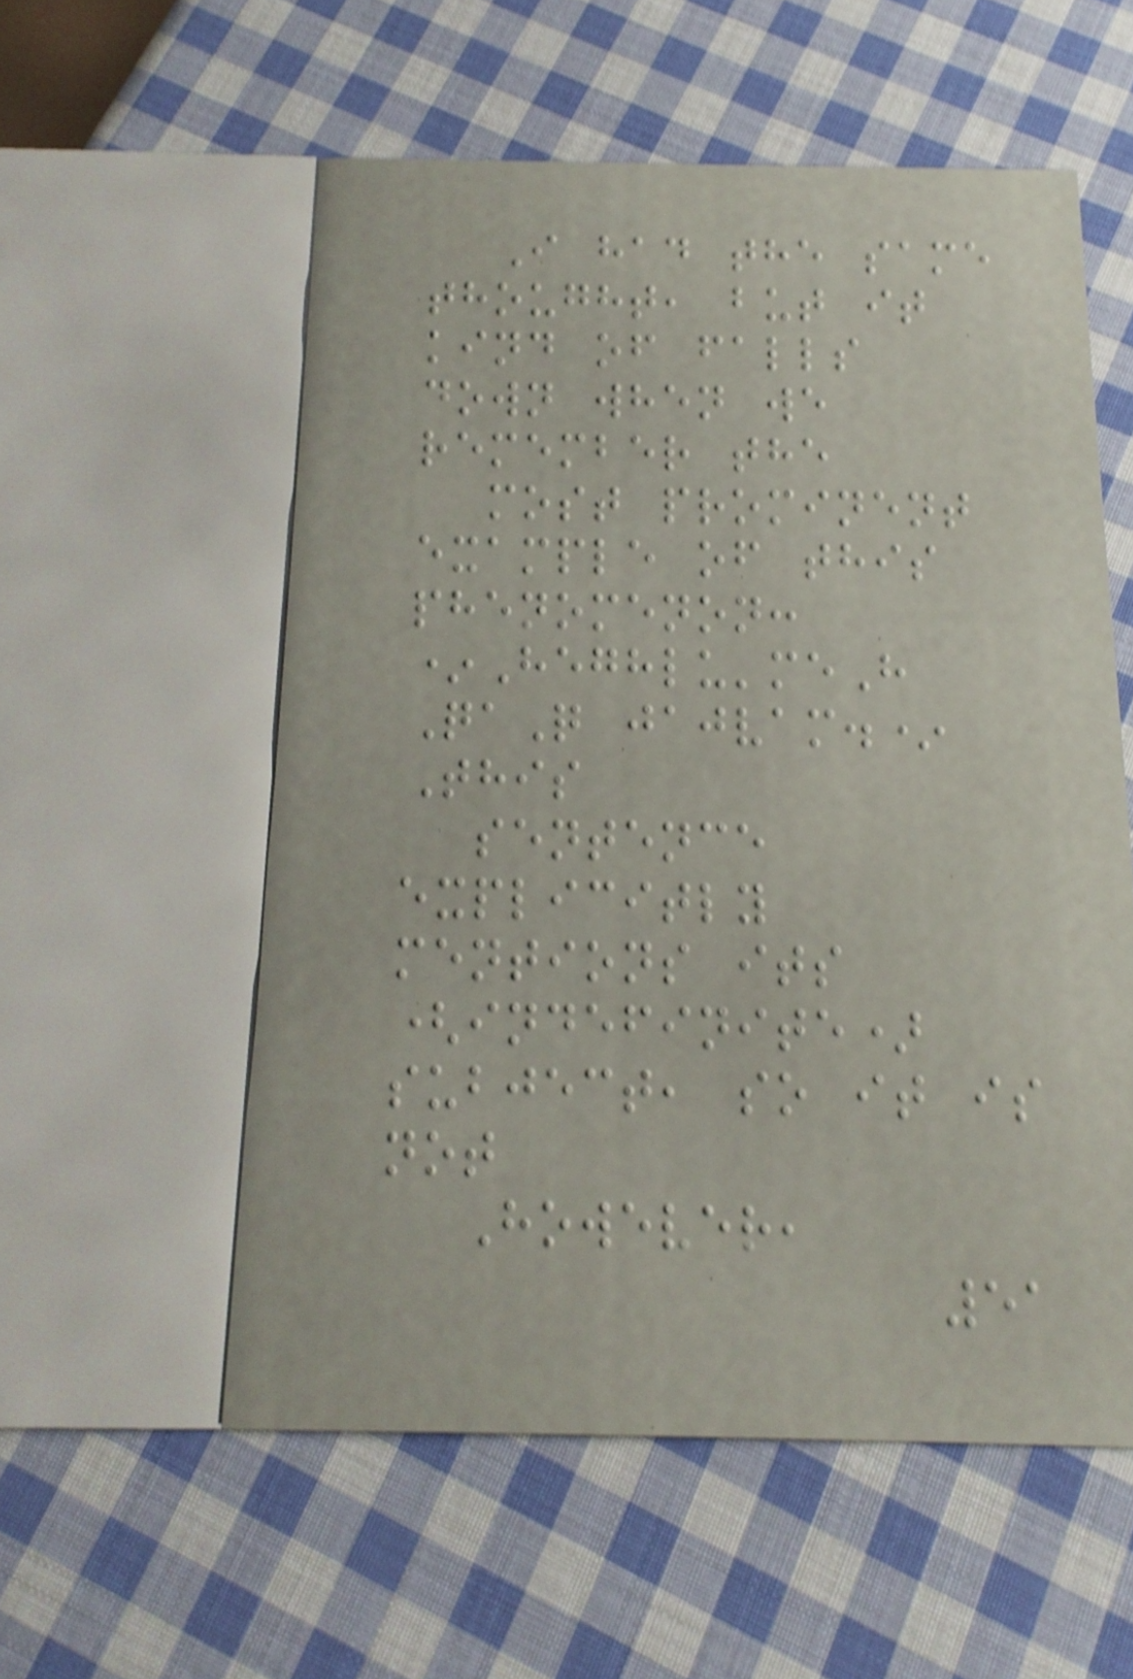I had the same
thought, but it
kind of falls
down when we
remember the
most prominent
example of this
phenomenon:
*Heghlu'meH
QaQ jajvam.*
This
sentence
explicitly
mentions its
(indefinite)
subject, so it is
not
However,
51
